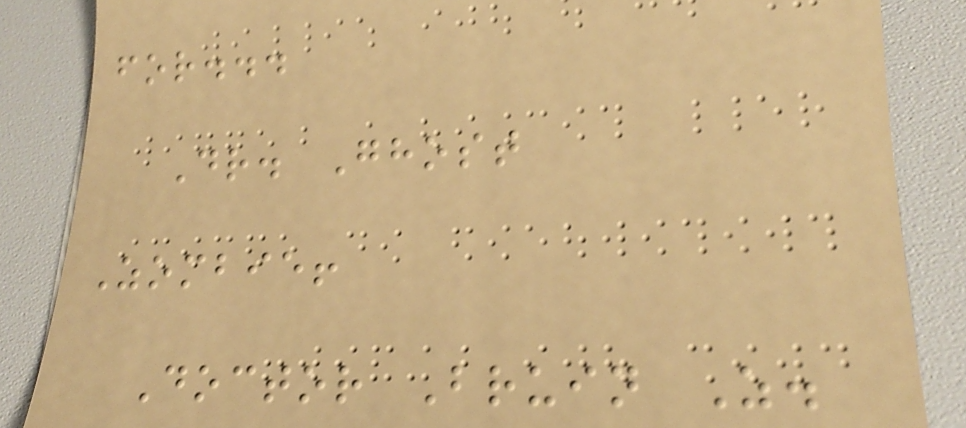for...
Dr. Ghost
Zombie!
Doctor Bruin Z.
